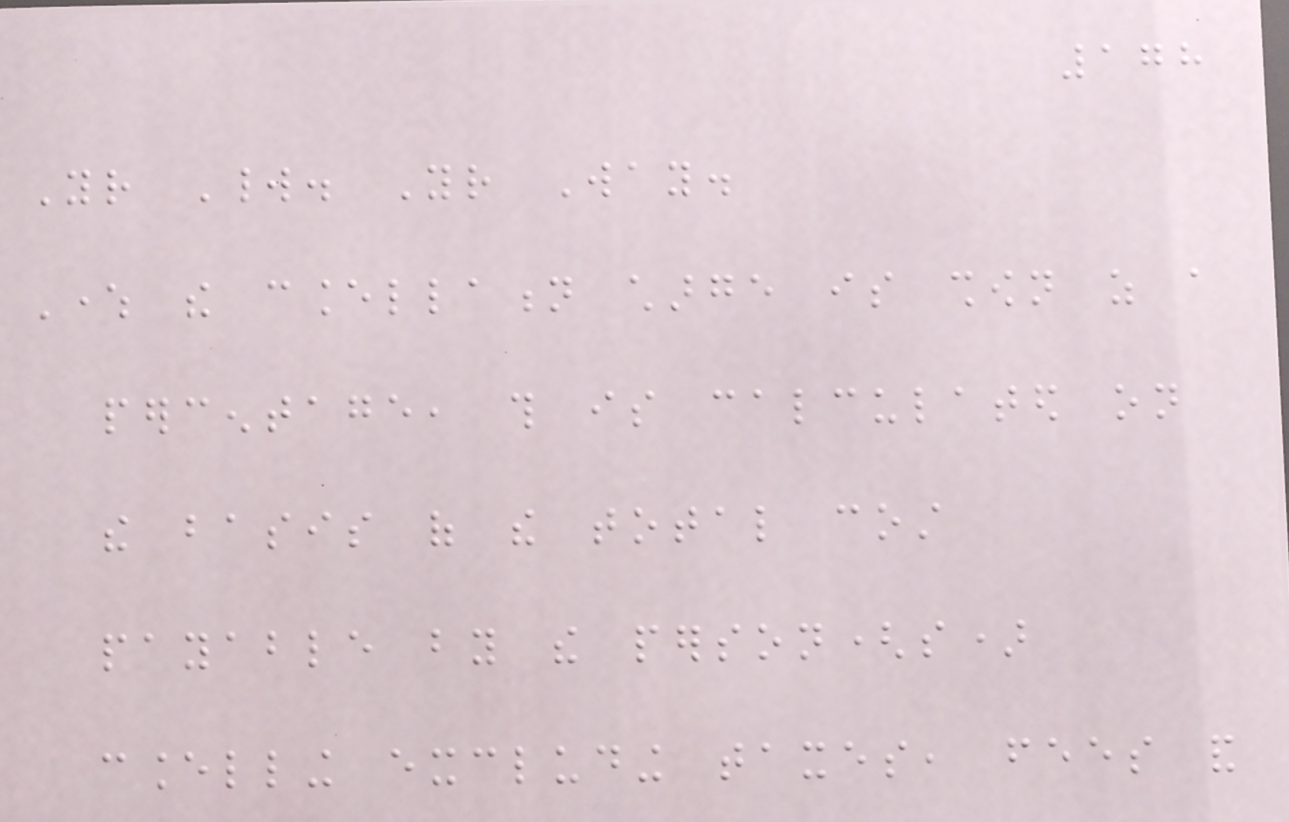178
Your World. Your Way.
Where the cancellation charge is shown as a
percentage, this is calculated on
the basis of the total cost
payable by the person(s)
cancelling excluding taxes, fees and
